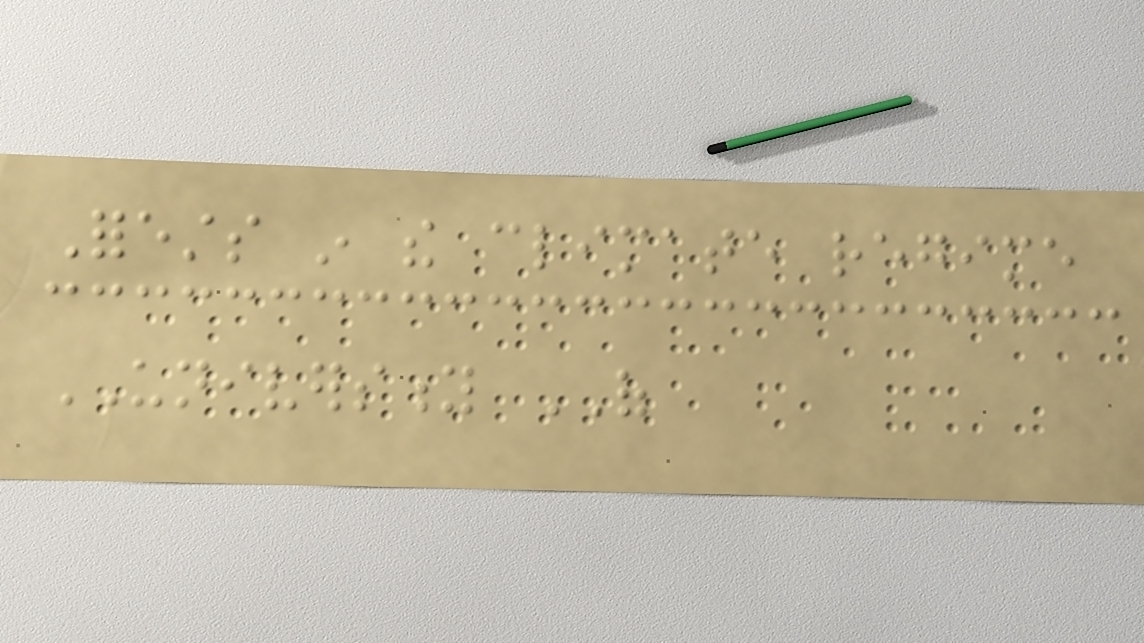Forests in the climate regime
UNIVERSITY OF
